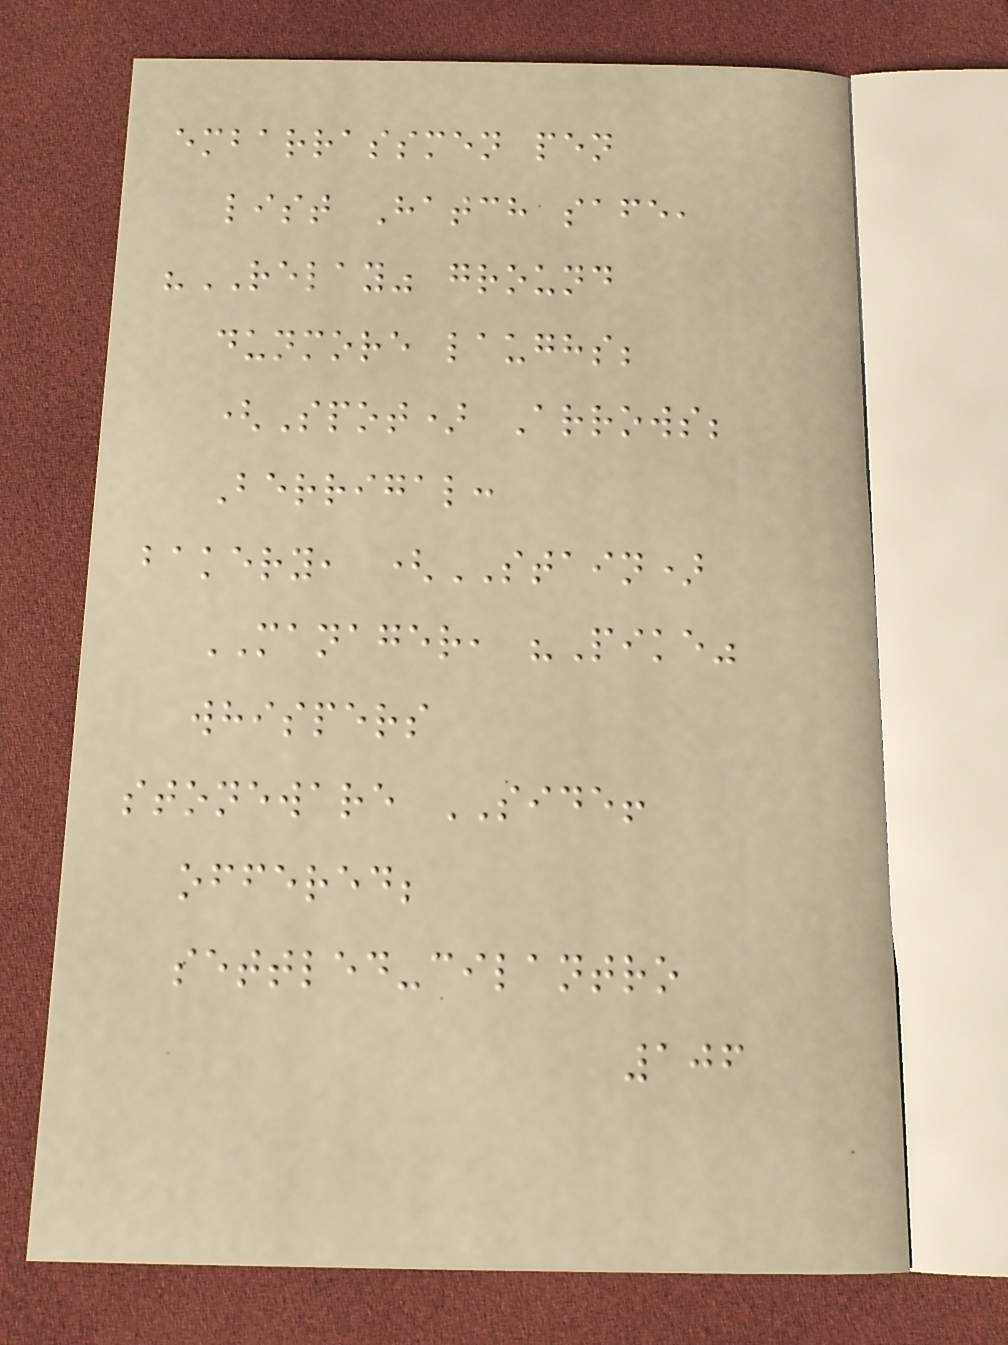embarrassmen pen
list Hatch safe,
"RELAY" ground
dunmore laughs;
(Spot) Arrows;
Berrigal:
bakery, (STAIN)
MANAGER, "Pike"
whispers
stoneware SIDE!
offered;
settled-cilantro
106
